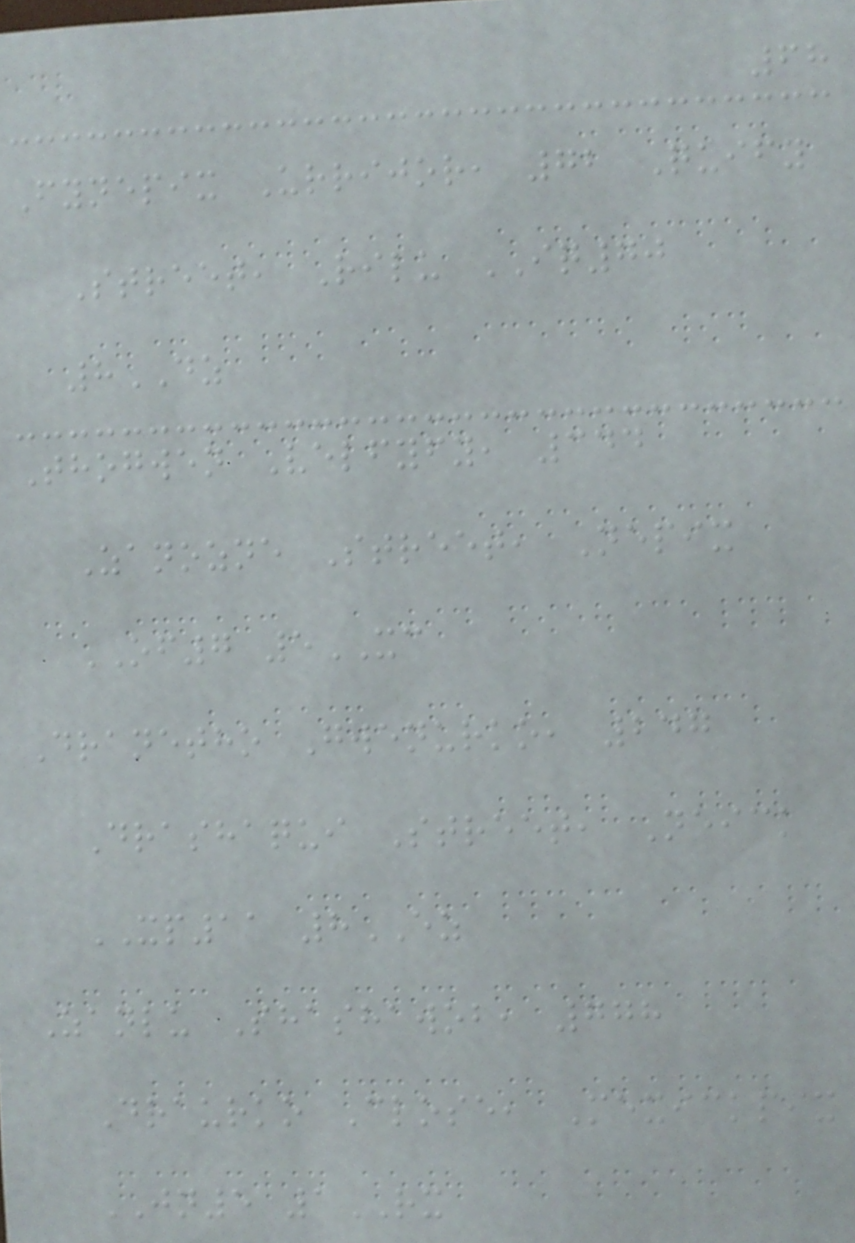68
Fynepix Urrijor, 72 Quify
Street, Rilu IQ70
8DZ
Thogwen Velfyfy, 344
Zanozne Street, Nepix
OF7 5XC
Dranetho Gwenurko, 247
Drashaqui Street, Neick
XP11 8EZ
Zanlu Shashawob, 778
Draurko Close, Mexickpix
JN5 1RX
